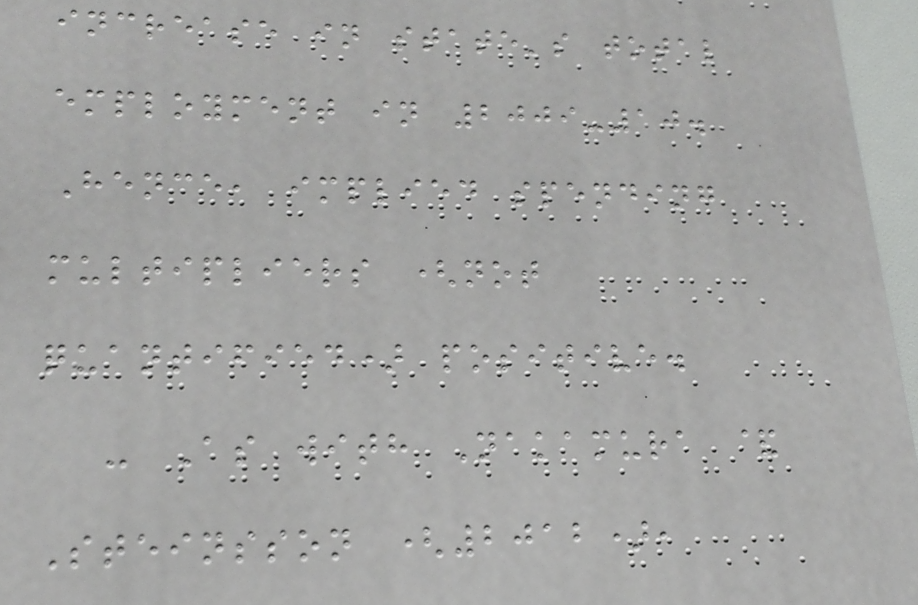increase in state's total
employment in 2009-10.
Hence, implied spending
multipliers (not
quantified) positive.
- As with Nakamura &
Steinsson (2012),
